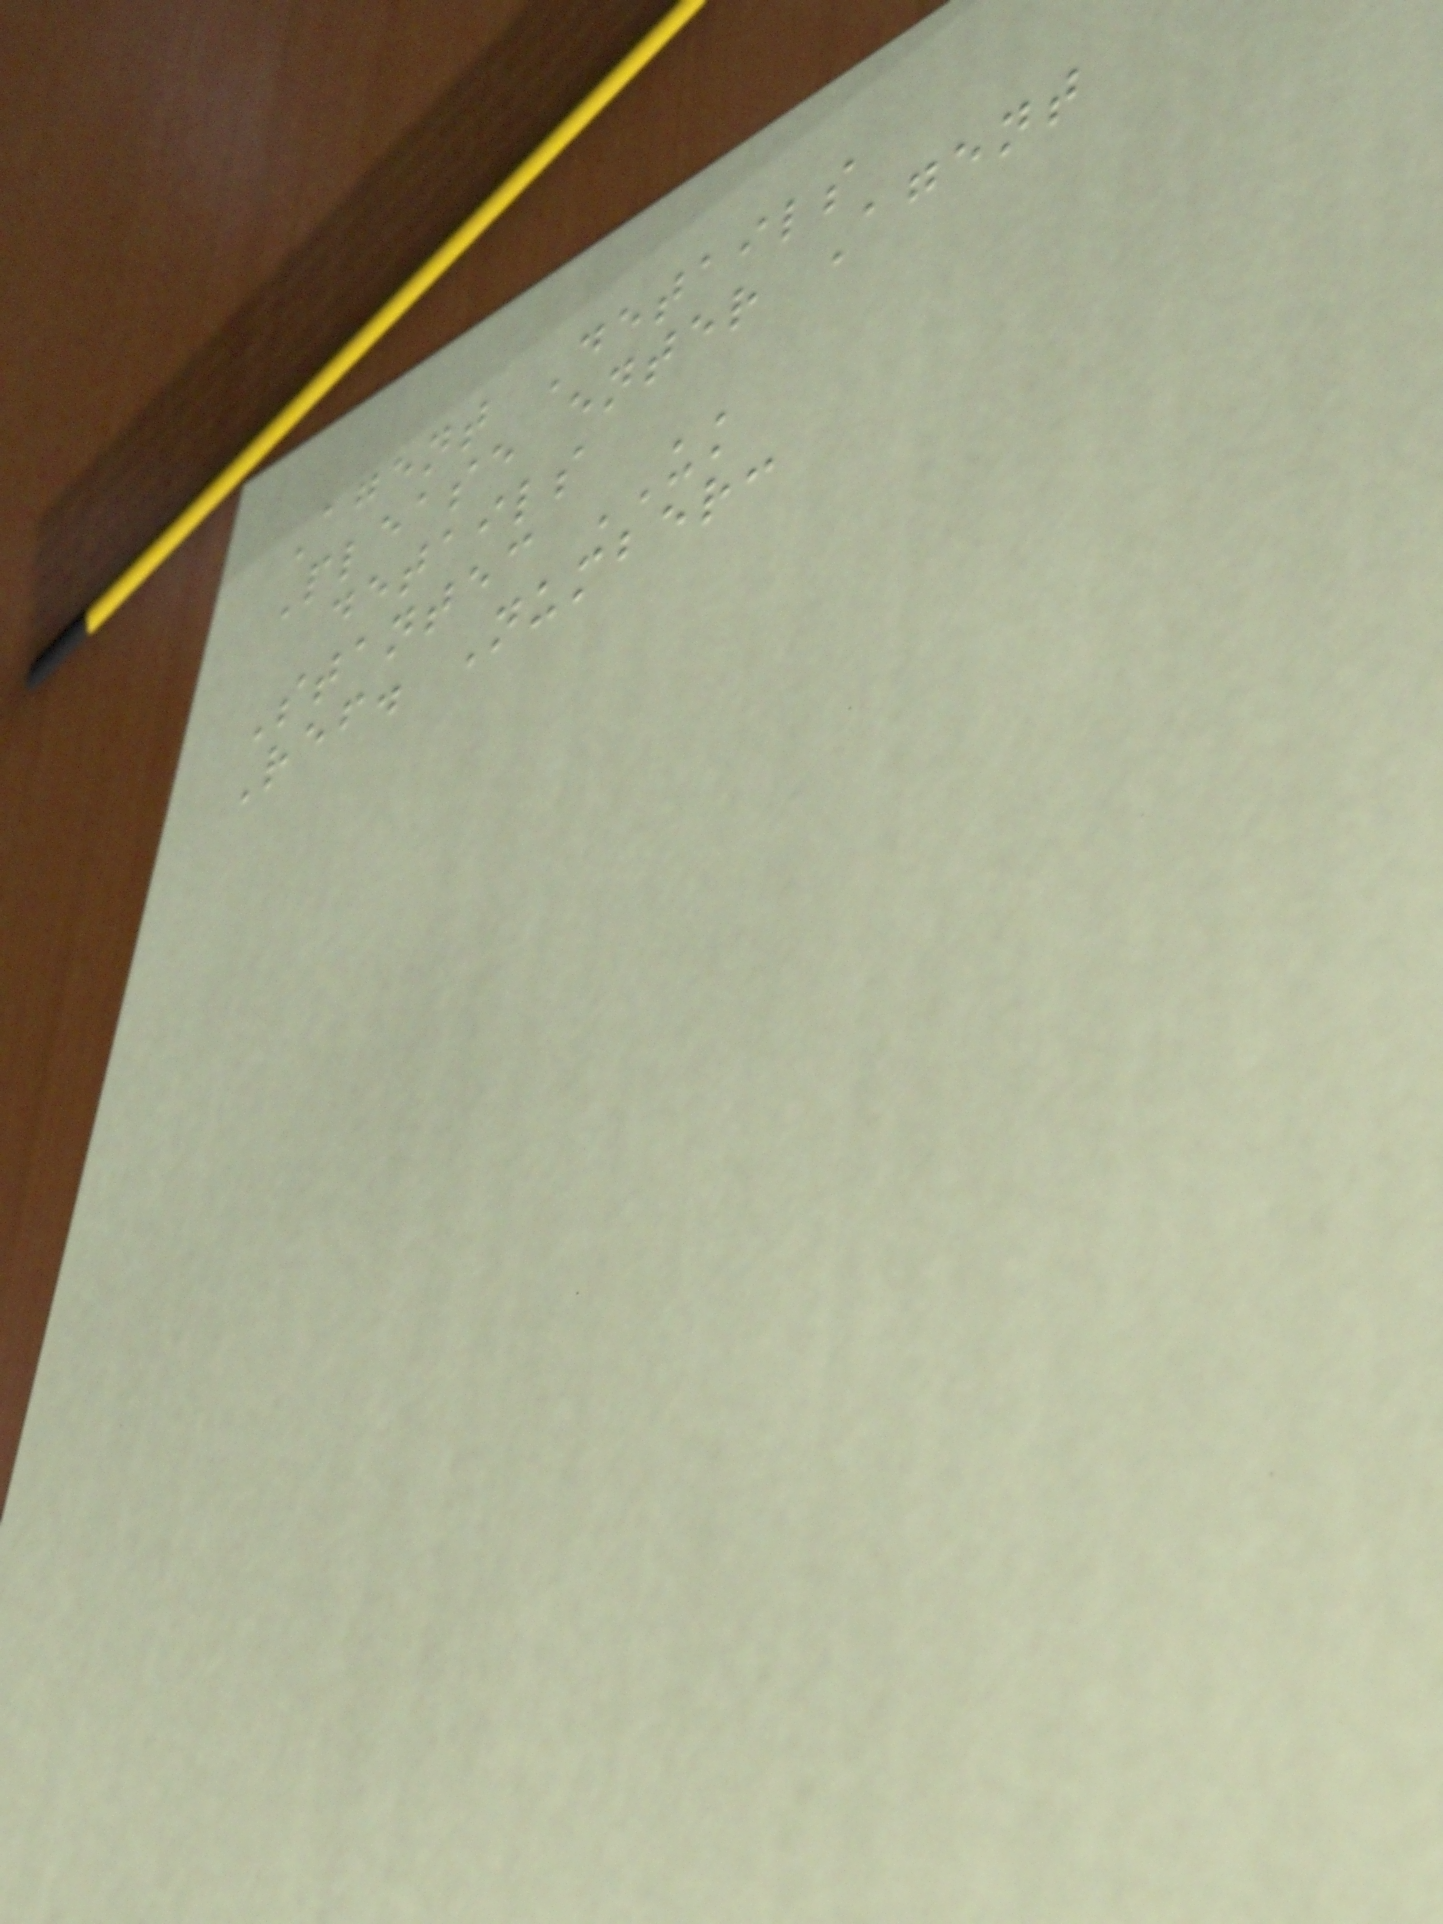Agent Details
Please enter Agent
details
Stantec UK
Ref. Number:
